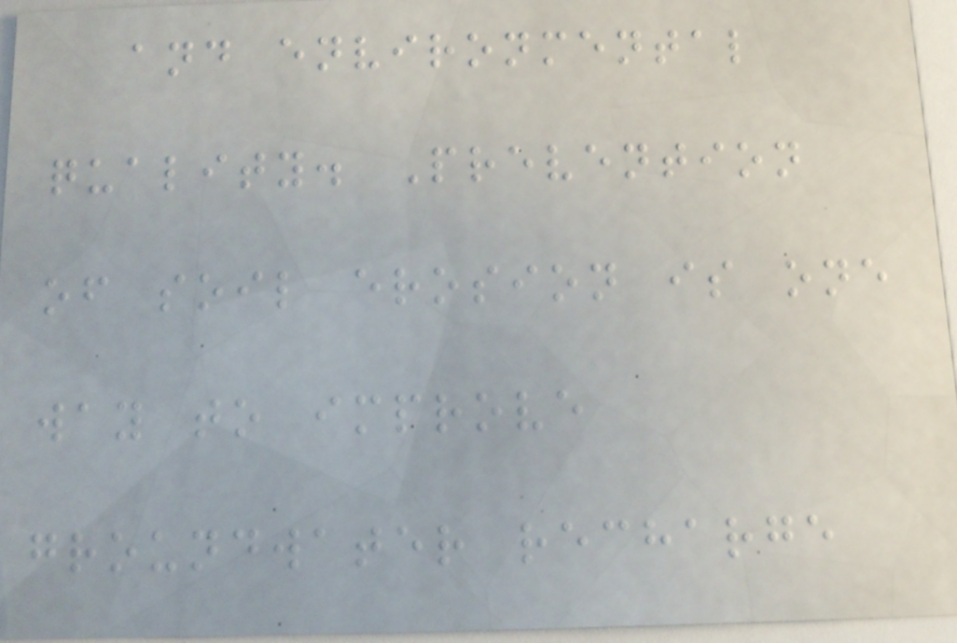and environmental
quality. Prevention
of soil erosion is one
way to improve
groundwater recharge
